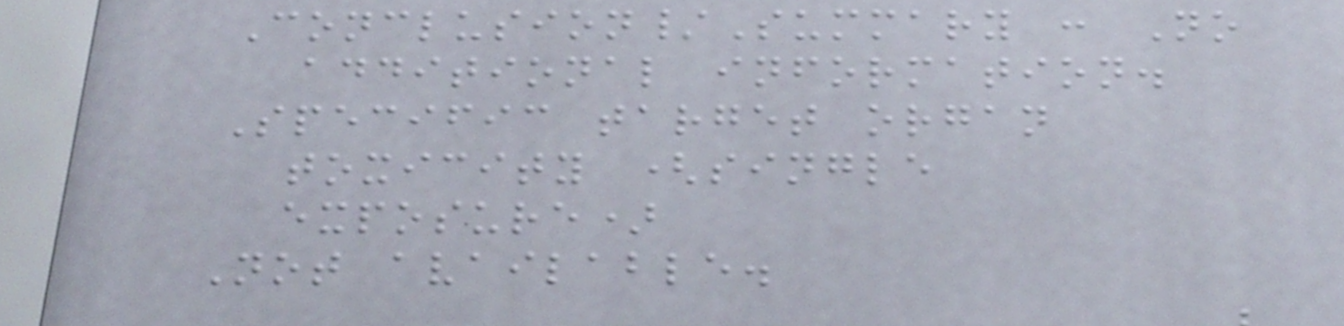Conclusion/Summary : No
additional information.
Specific target organ
toxicity (single
exposure)
Not available.
